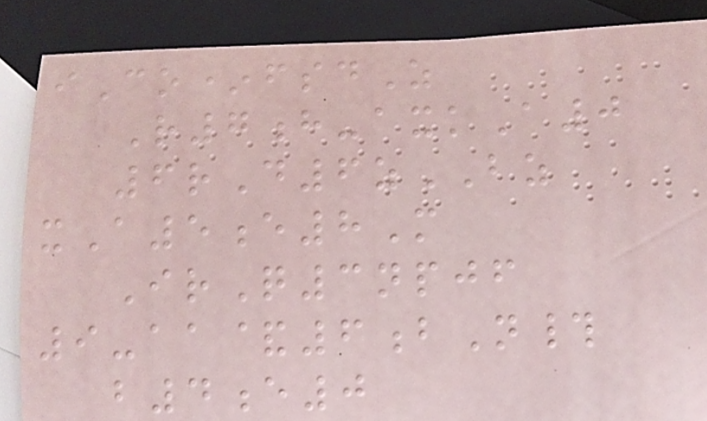iCo*fsdZ
R7h-axkA0
6rD6zBZ
xA5e8M
IrQ3npjf
9-aa&6bN#
b4e0
